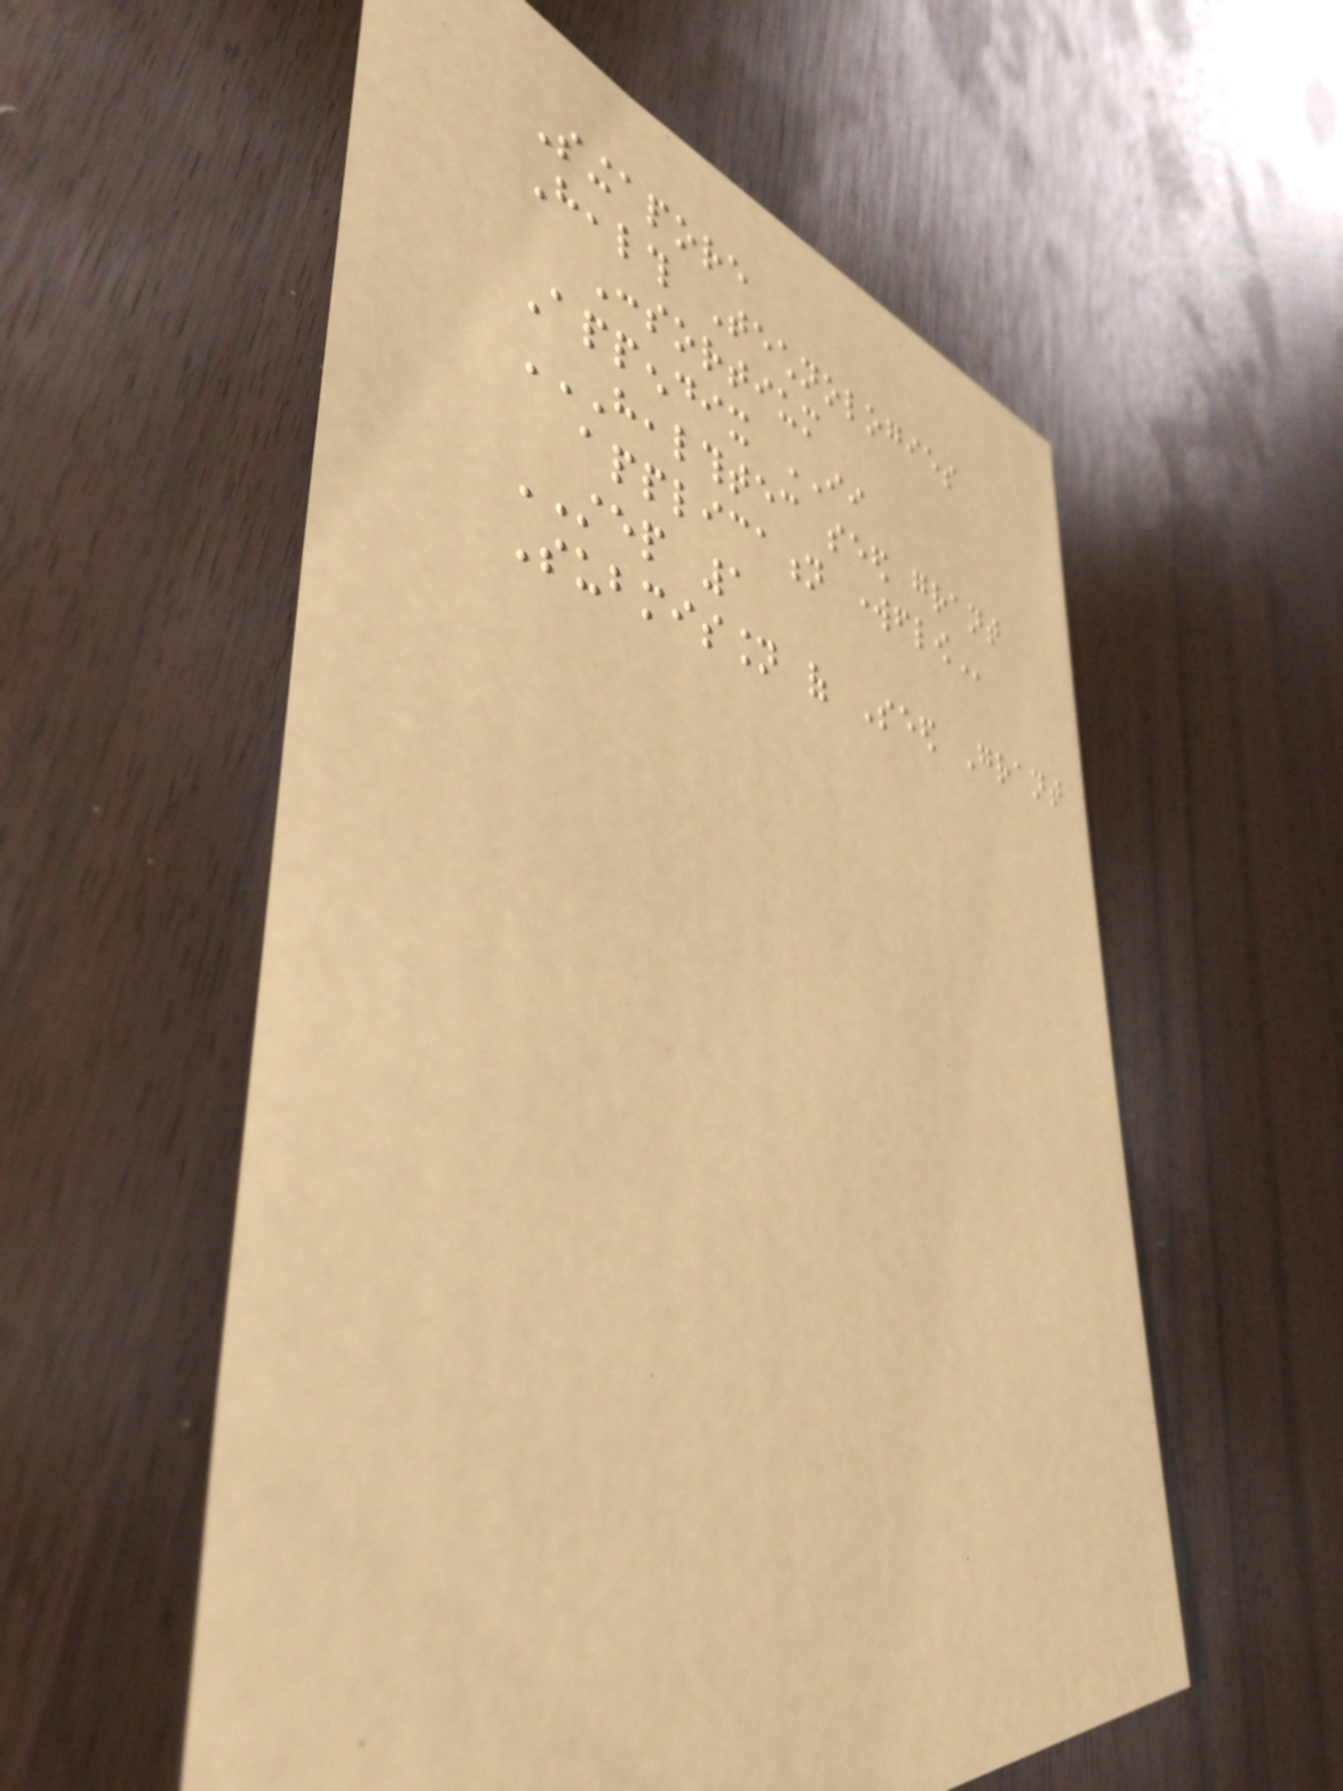Singapore
Health Technologies
Consortium
Appendix II
HEALTHTEC SEED GRANT
APPLICATION WORKFLOW
STEP 1
Submission of Seed Grant
